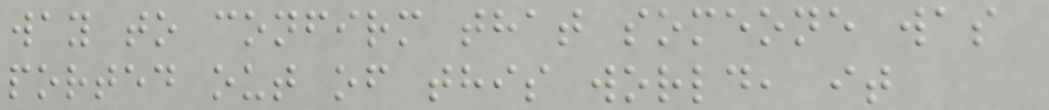way to confirm that someone was
ported out of this world, it
